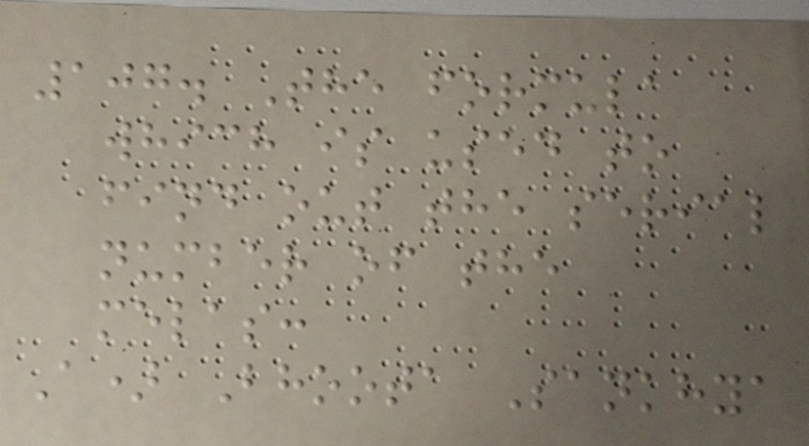107. The formula
which is used to
find out the serial
number of the
melas:
A) Bhoota Sankhya
